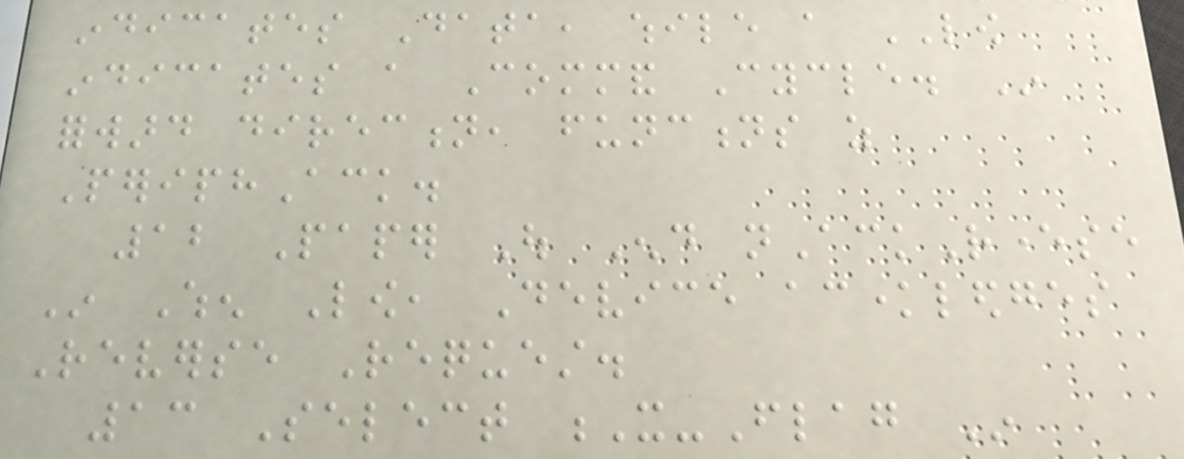indicates Data, while a LOW
indicates a Command Cycle. In
forward direction, functions as
PeriphAck.
12 Paper Out End nAckReverse
In When Low, Device acknowledges
Reverse Request.
13 Select X-Flag In
